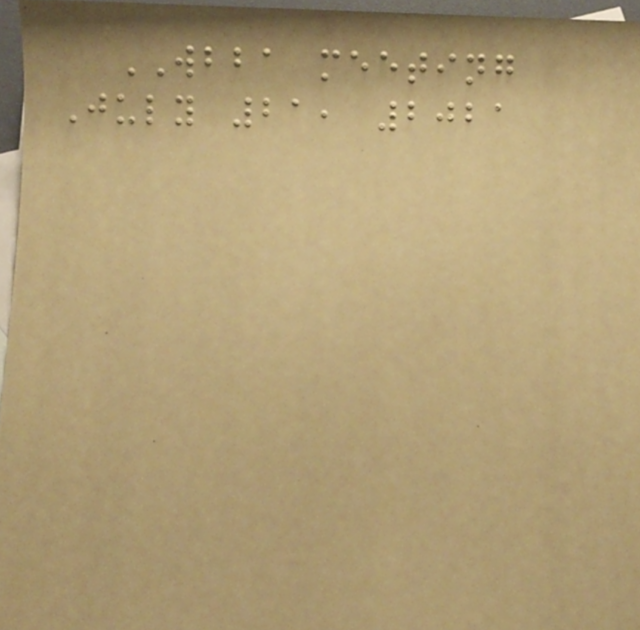WBBA meeting
July 21, 2021
